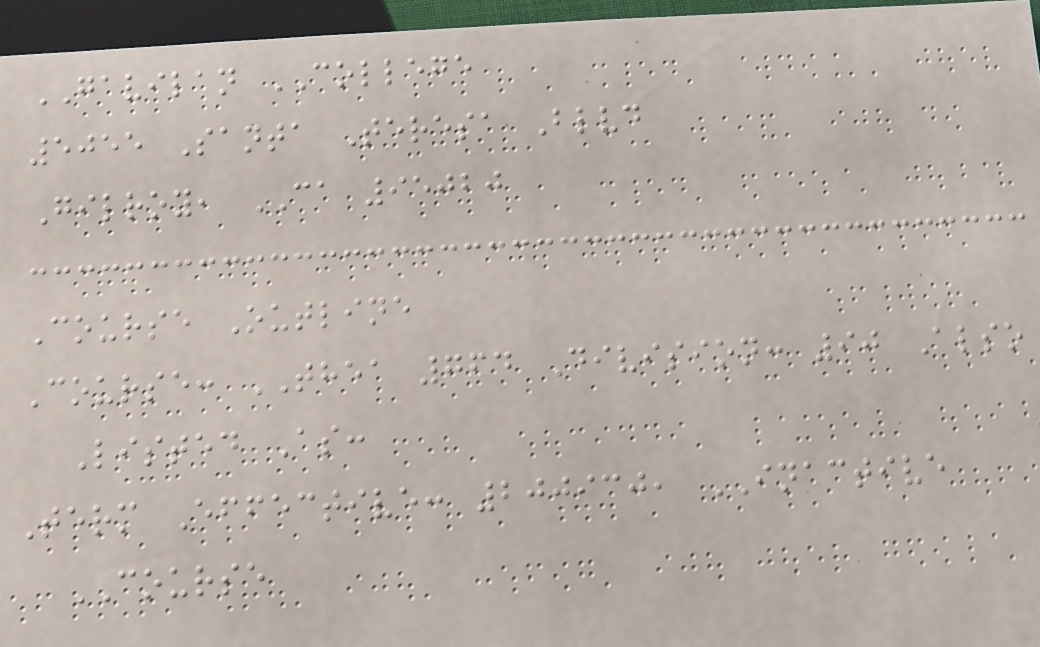GAVILAN COLLEGE
5055 Santa Teresa Blvd
Gilroy, CA 95020
Course Outline
Course: THEA 764 Division: 90 Also
Listed As:
Term Effective: 200930, INACTIVE
COURSE
